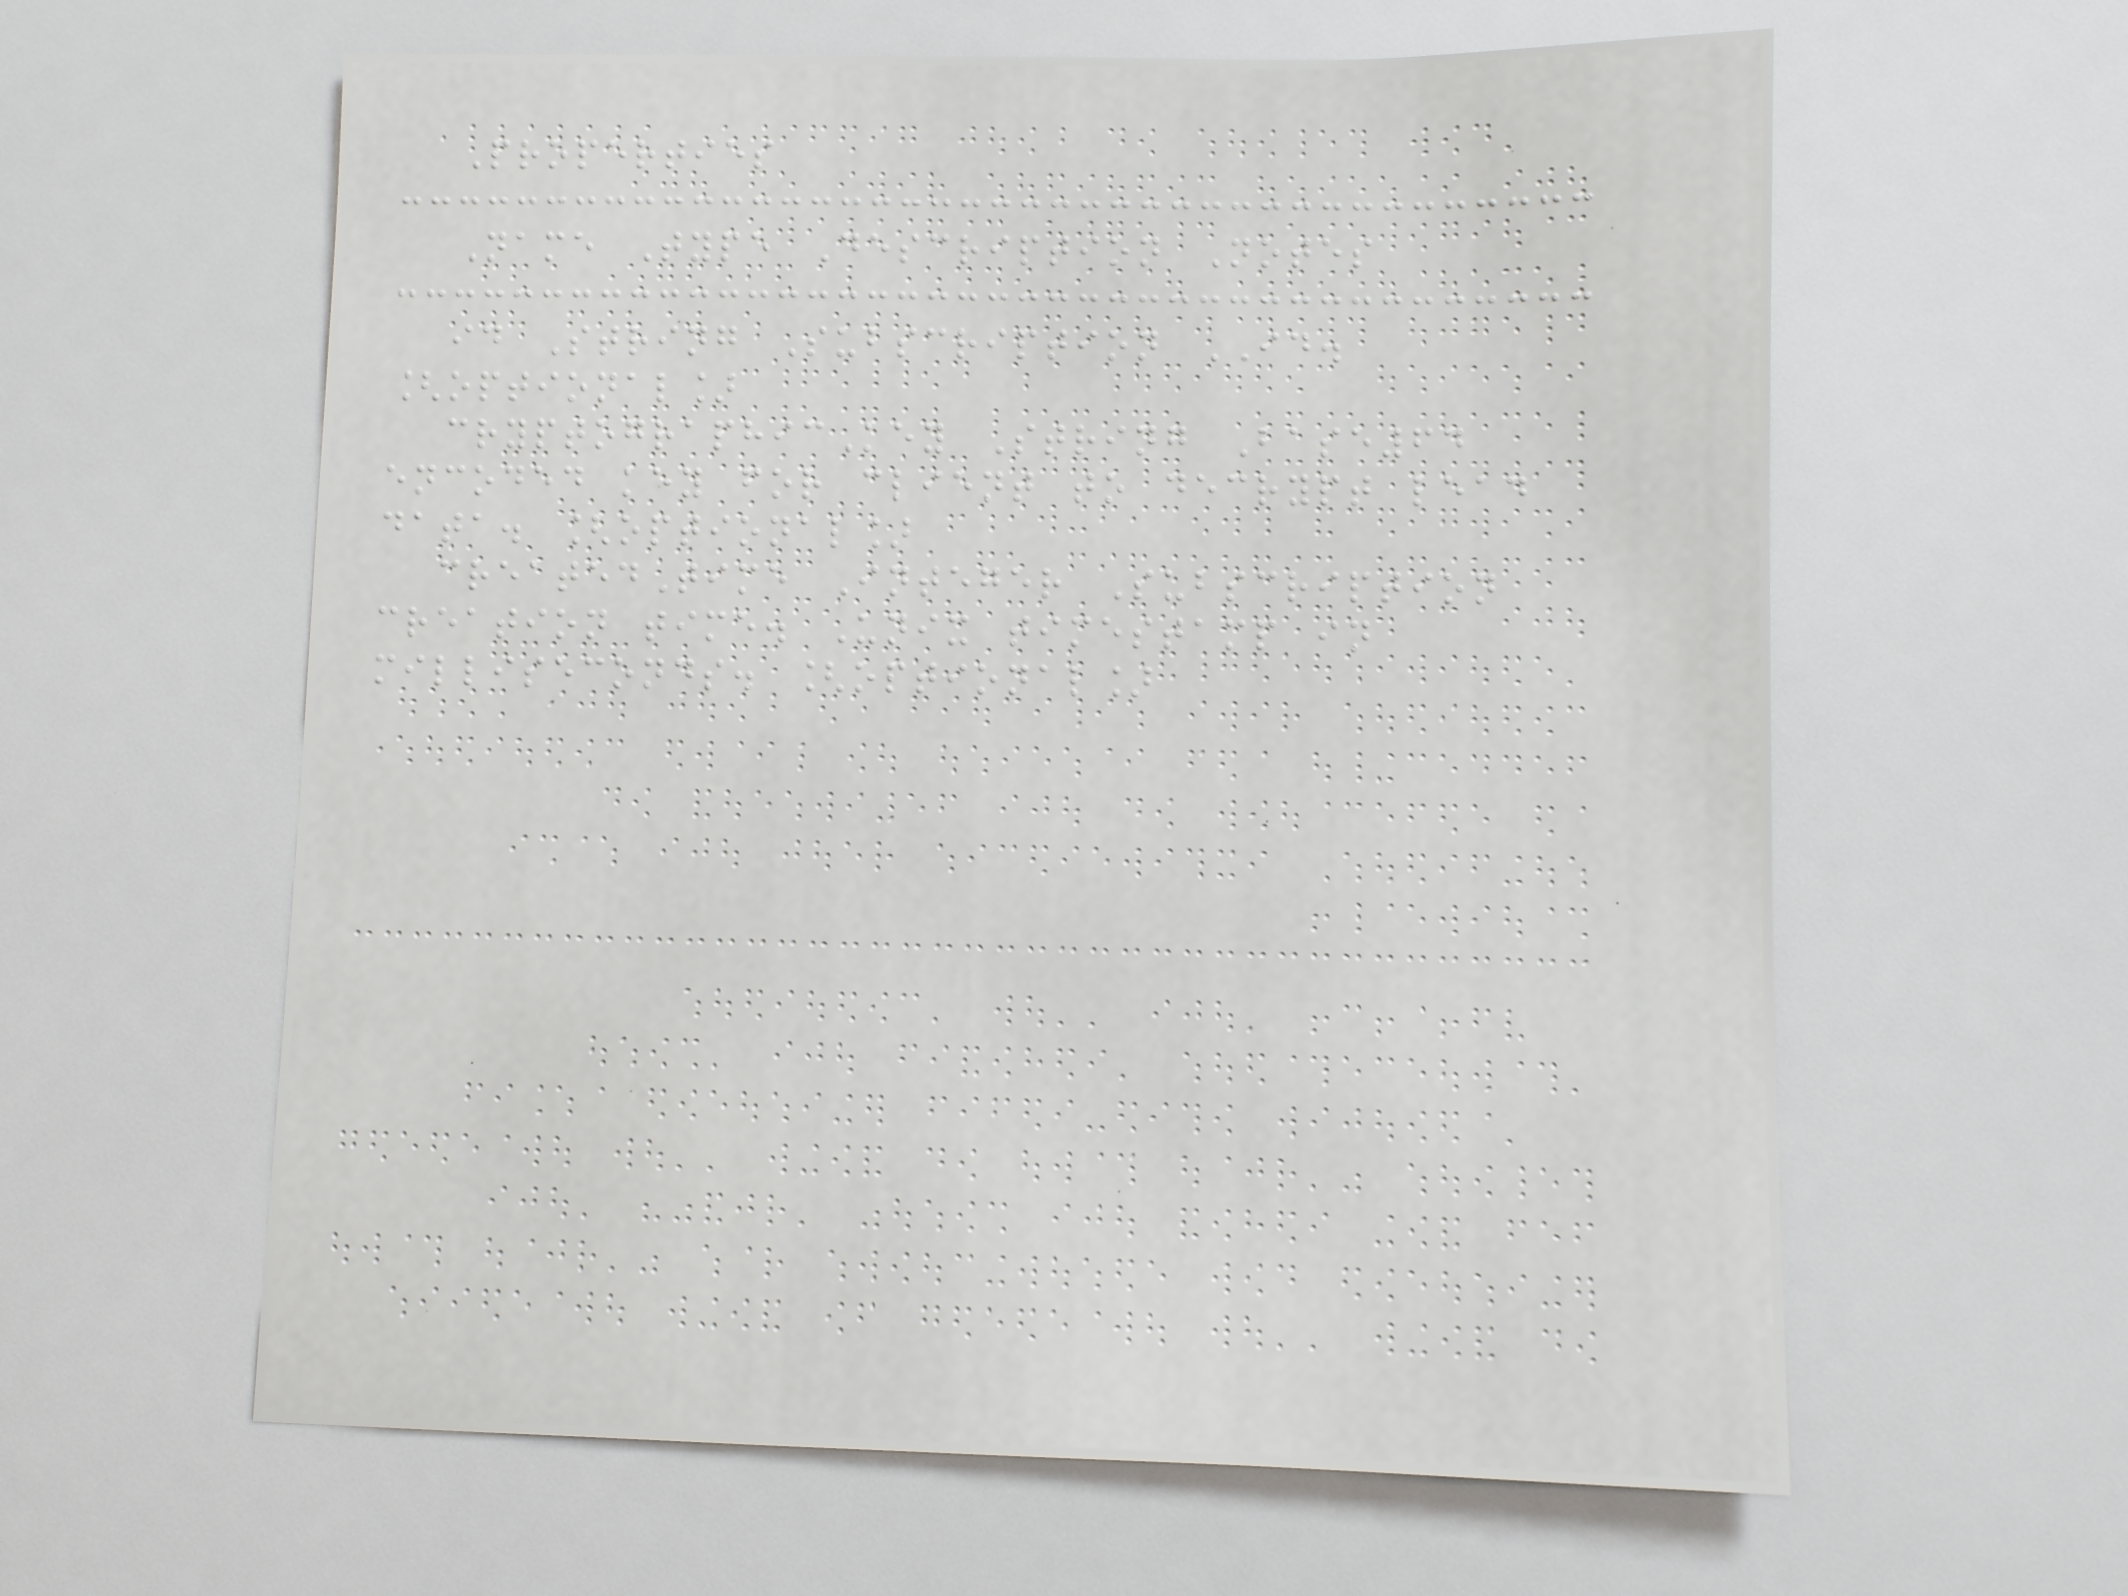Properties
Name Type Description Notes
id String Subscription ID.
[optional]
cryptographicKey String Base64
encoded key for client to decrypt lead
data. [optional]
createdTime Integer Subscription
creation time. Unix timestamp in
milliseconds. [optional]
